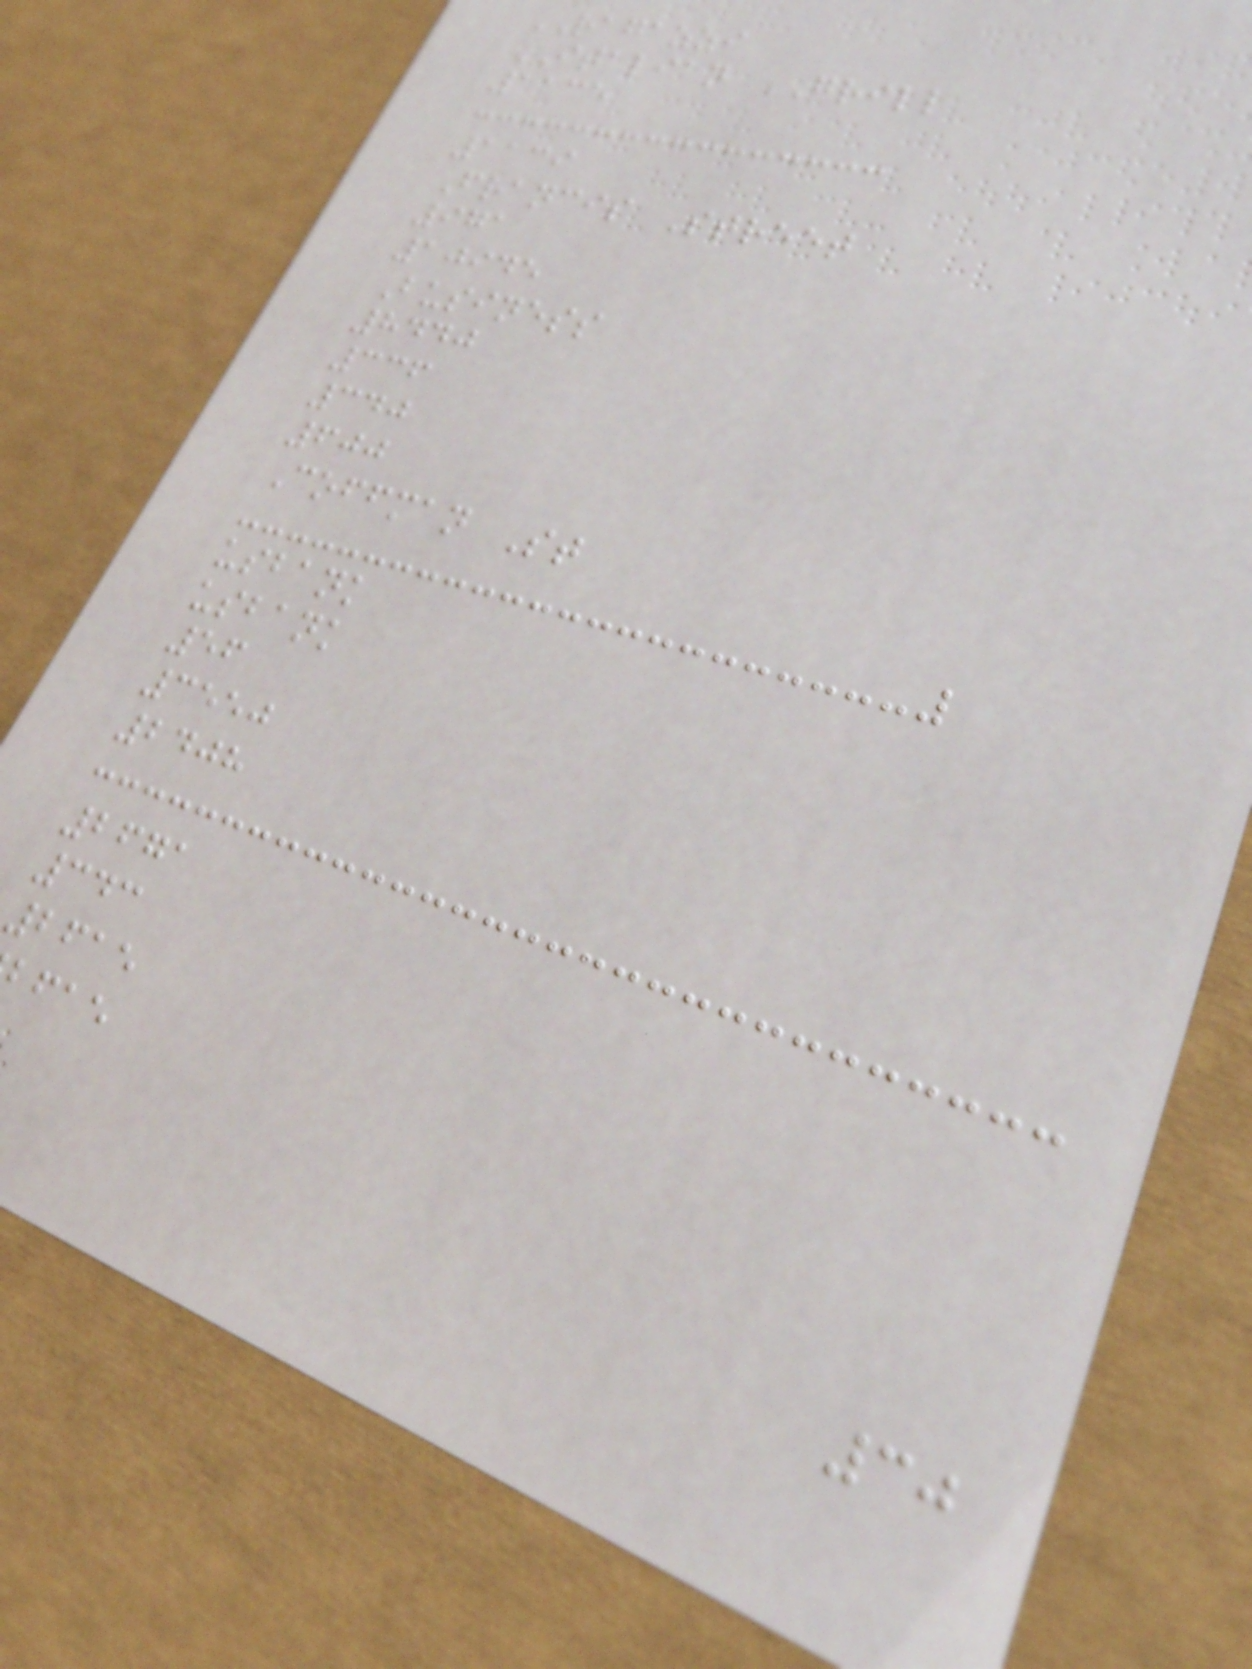RAGAZZI
ITALIAN GRILL
1135
1139
Francis Street
971
10945
Business
8440
336
340
600
Coffman St
usbank
usbank
56
3550
2408
2671
343
2615
30
